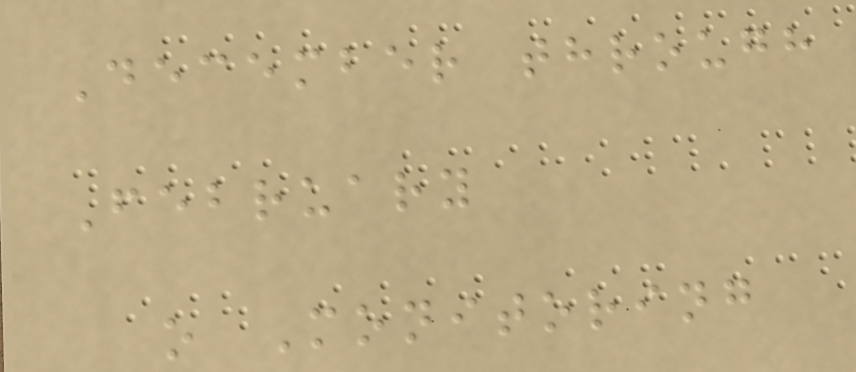December through
February
o Monitoring
